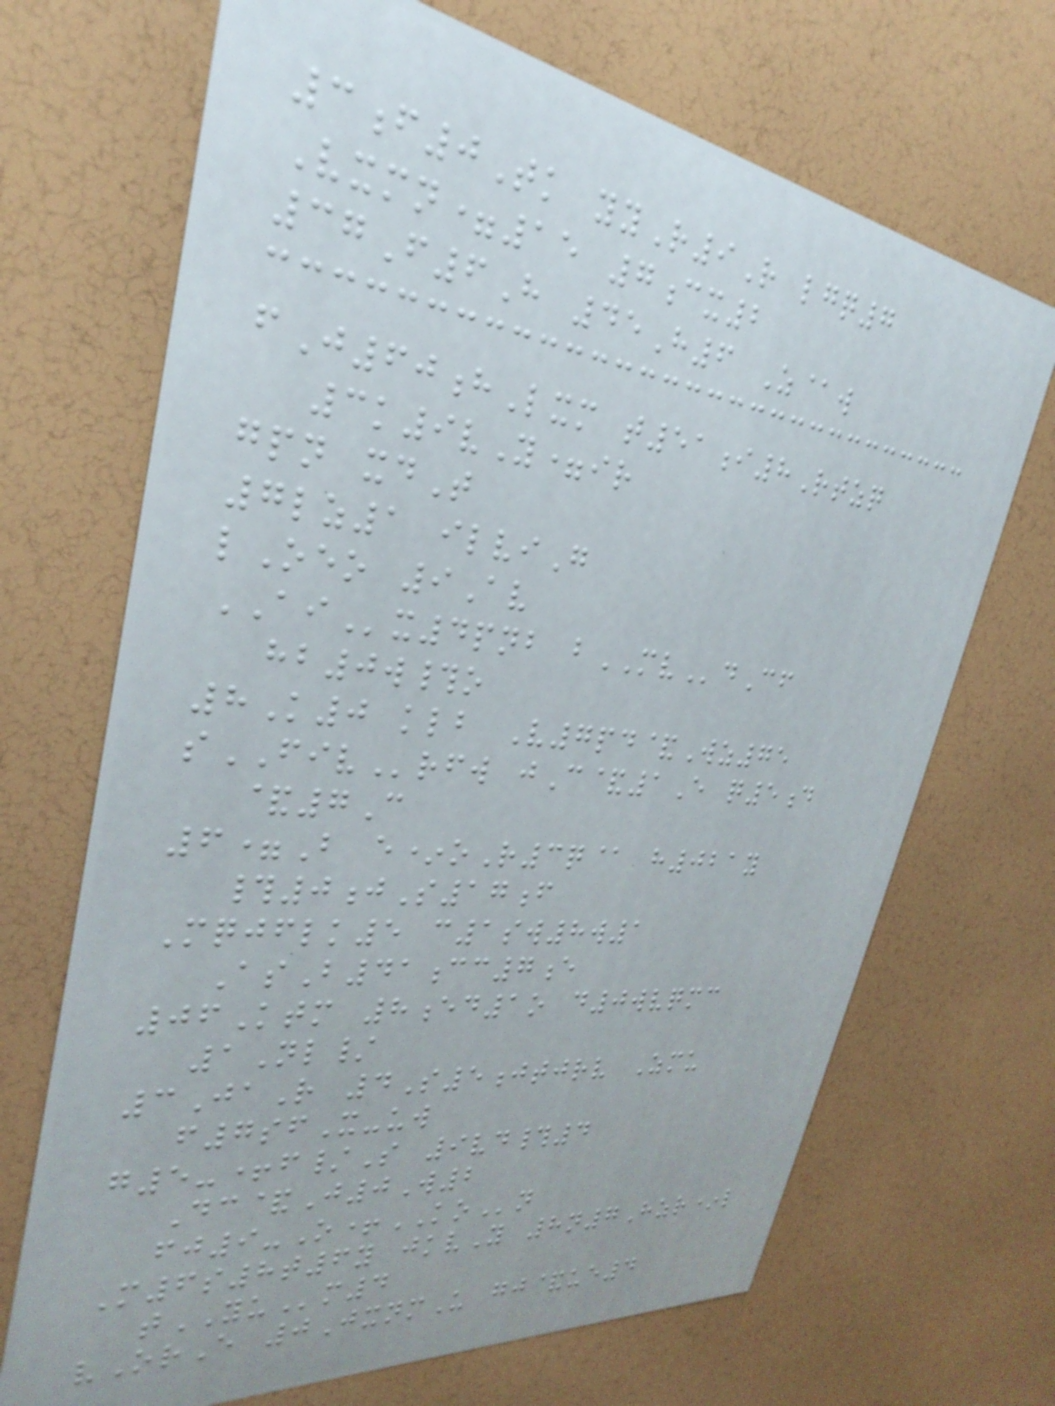3f0Tk yyR9R lgq7
Vxmn=15 7cx2
37F6H 45H6 Z@w
fJ60hLxm t51i8Rtzq
3k9vY=ir
gpn xdT
7lz1 ilviG
lOeo 9Av
AIx4pnb bMVdCf
hb0w#o
8K0 klb V7pd&Wz75
sFIVrfw jC&1E q5d
&7C
6=B e*oR3q@ h021y
#0jS17f
Mqjflk5 c1sw8w1
AsB41cc7e
06Ktm 8ed1o d0wvqmc
1Nl/
3JaR 4S5jtjrv Zmu
f7sfX-uw
g5-+f/S 9vd#4
Dc&J0W2
fj9-O+KOn
M6s8t6y jkvY 8n7Hzr*l
tYUm4
vOrE 0JxnmU gj&ue4
